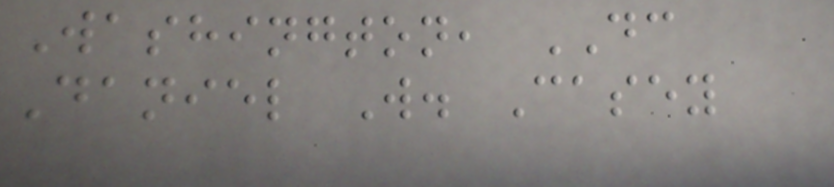Washington, DC
Daniel W. Casey
